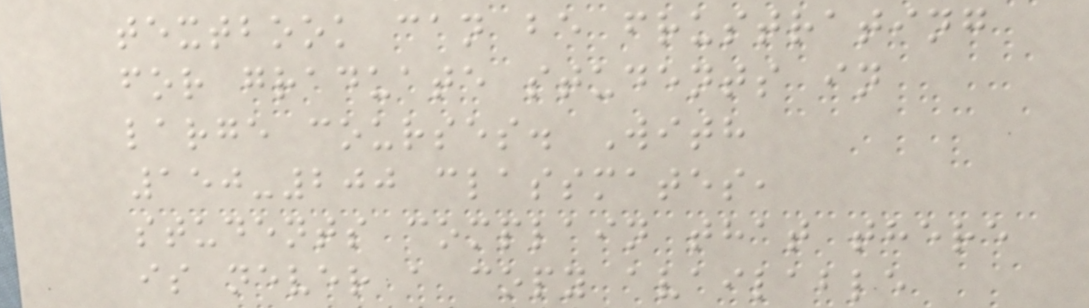textbook can be frustrating
for graduate students in
large courses. With
150-200 classmates,
students complain that there
is never a copy available
